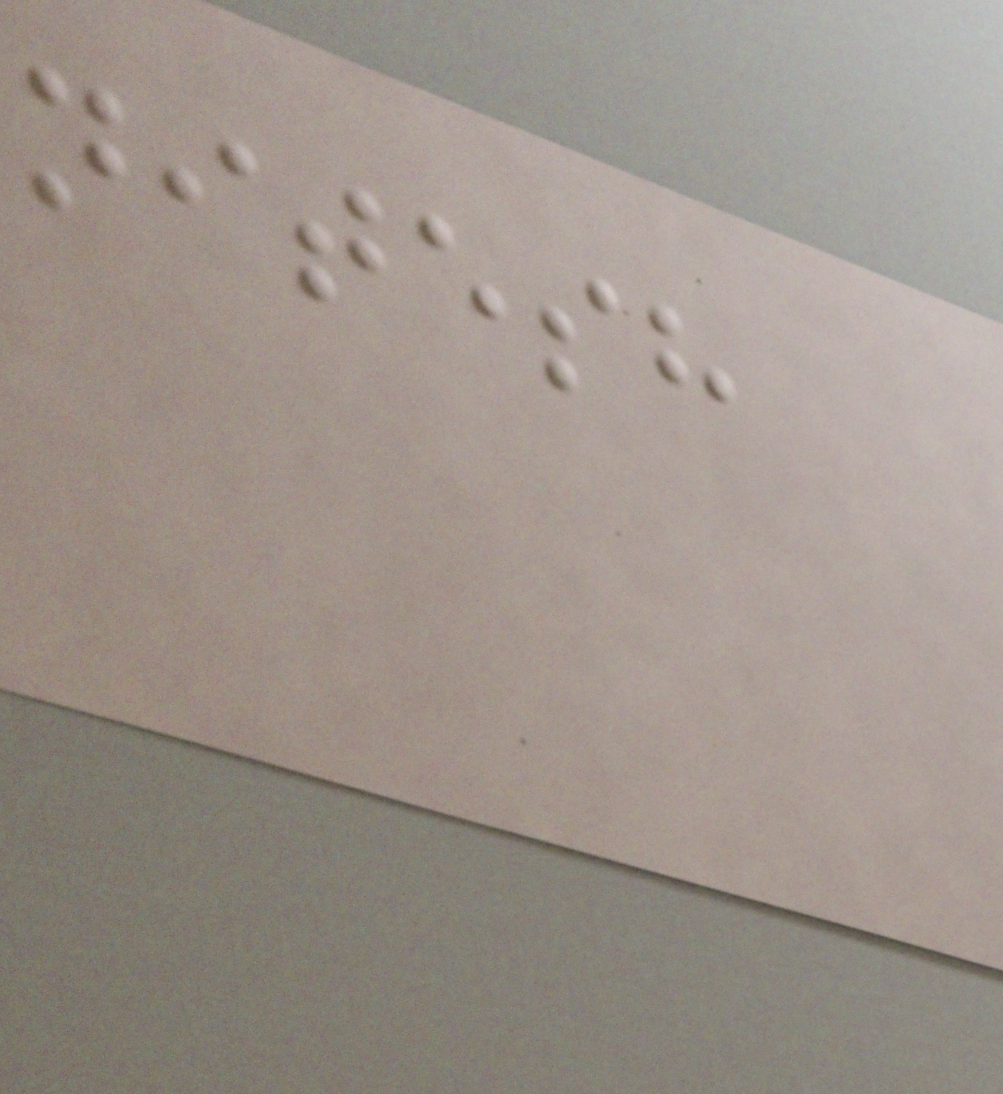nitesh
